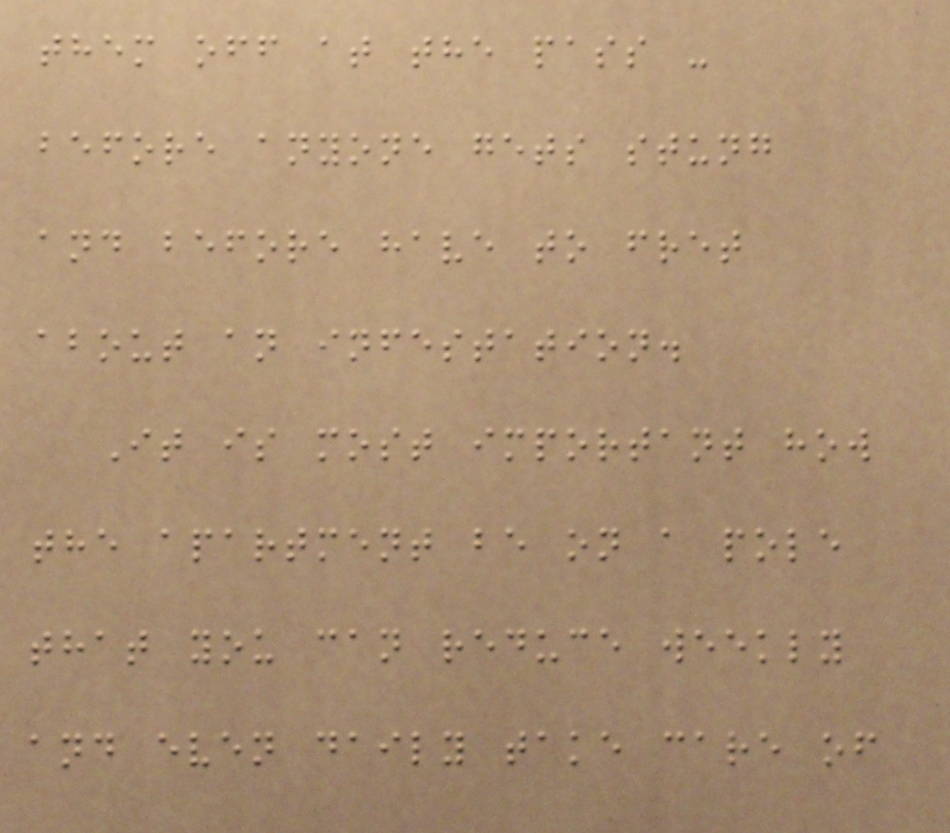them off at the pass -
before anyone gets stung
and before have to fret
about an infestation.
It is most important how
the apartment be on a pole
that you can reduce weekly
and even daily take care of
